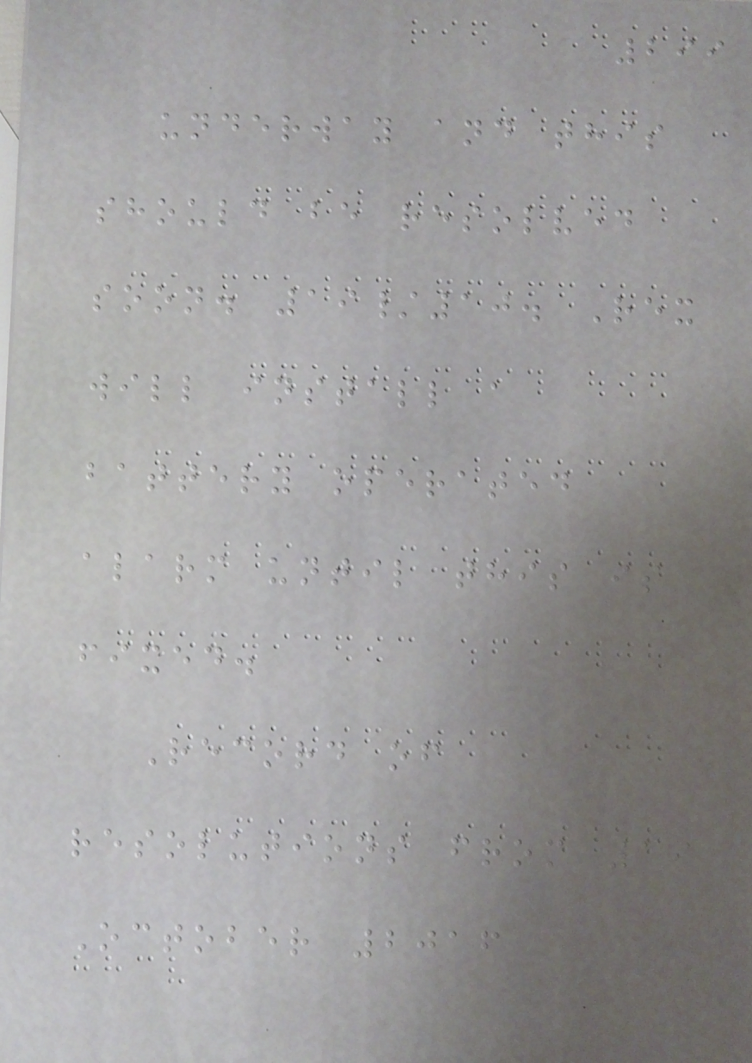299
underway and this
should be resolved
soon. 19/10. Rex
will install a
battery operated
alarm until this is
fixed.
Record of
resolutions from 19
October 2016
